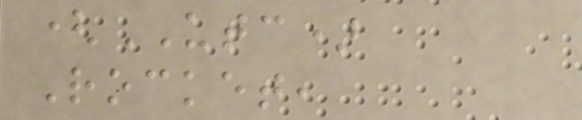(UTC)
Rocket,
